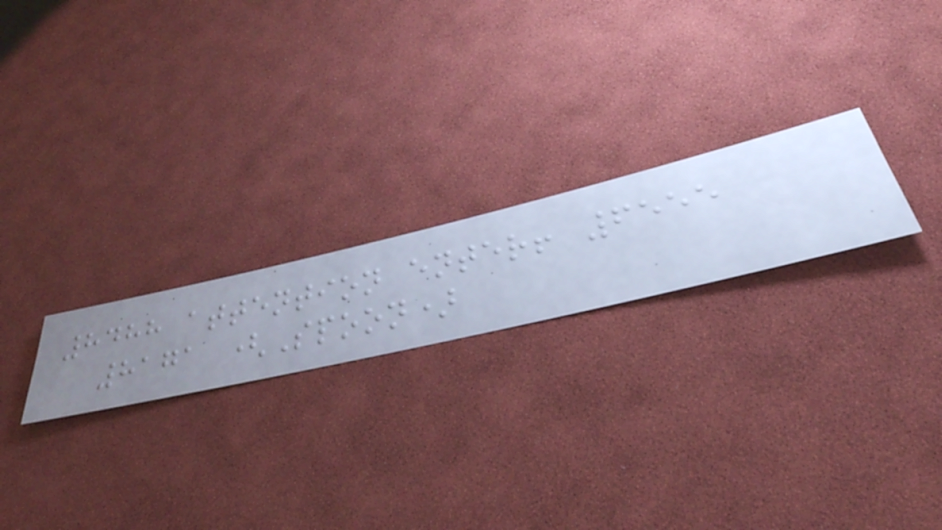8488 attention enter! 6555
8171 (Spoon)
